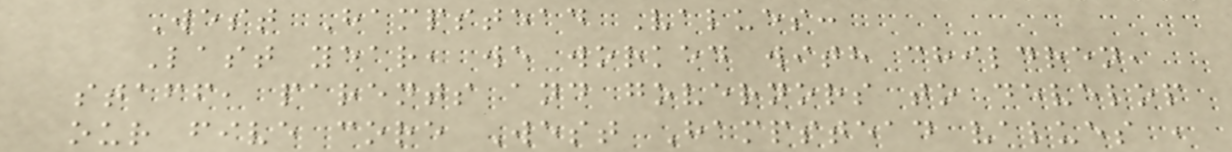West Hampstead Values:
Last year, we worked with children,
staff, parents and governors to develop
our five core West Hampstead values ,
